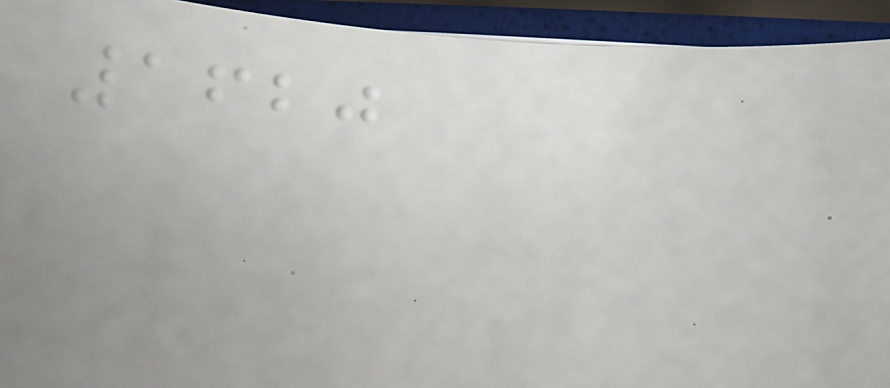1620
